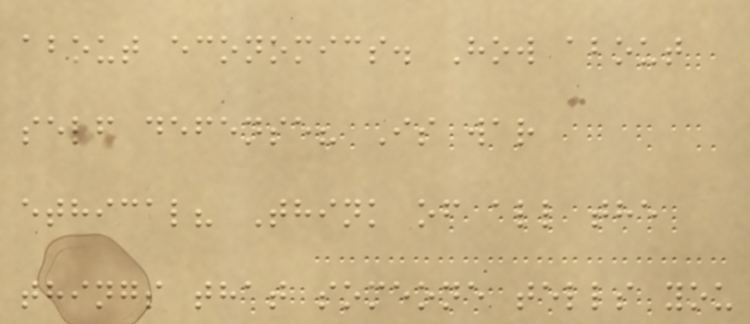about economics. How about
self defense? Is war
ethical? Think of all the
things that someone tells you
